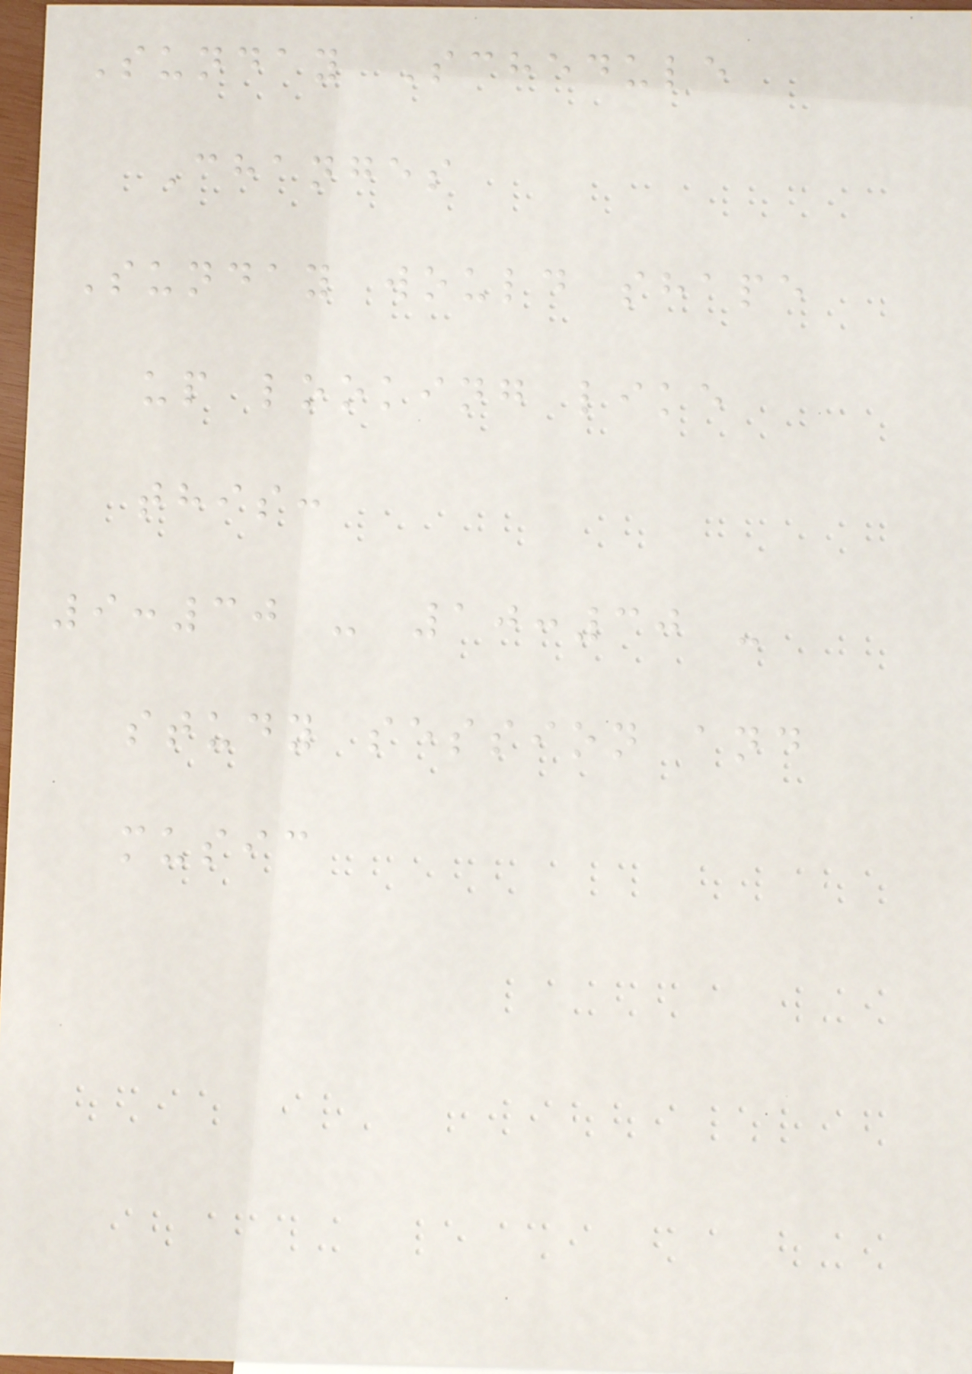Sunday Schedule
Changes
Sunday would shape
up looking like
this:
9:30 - 10:30 -
study session and
music
